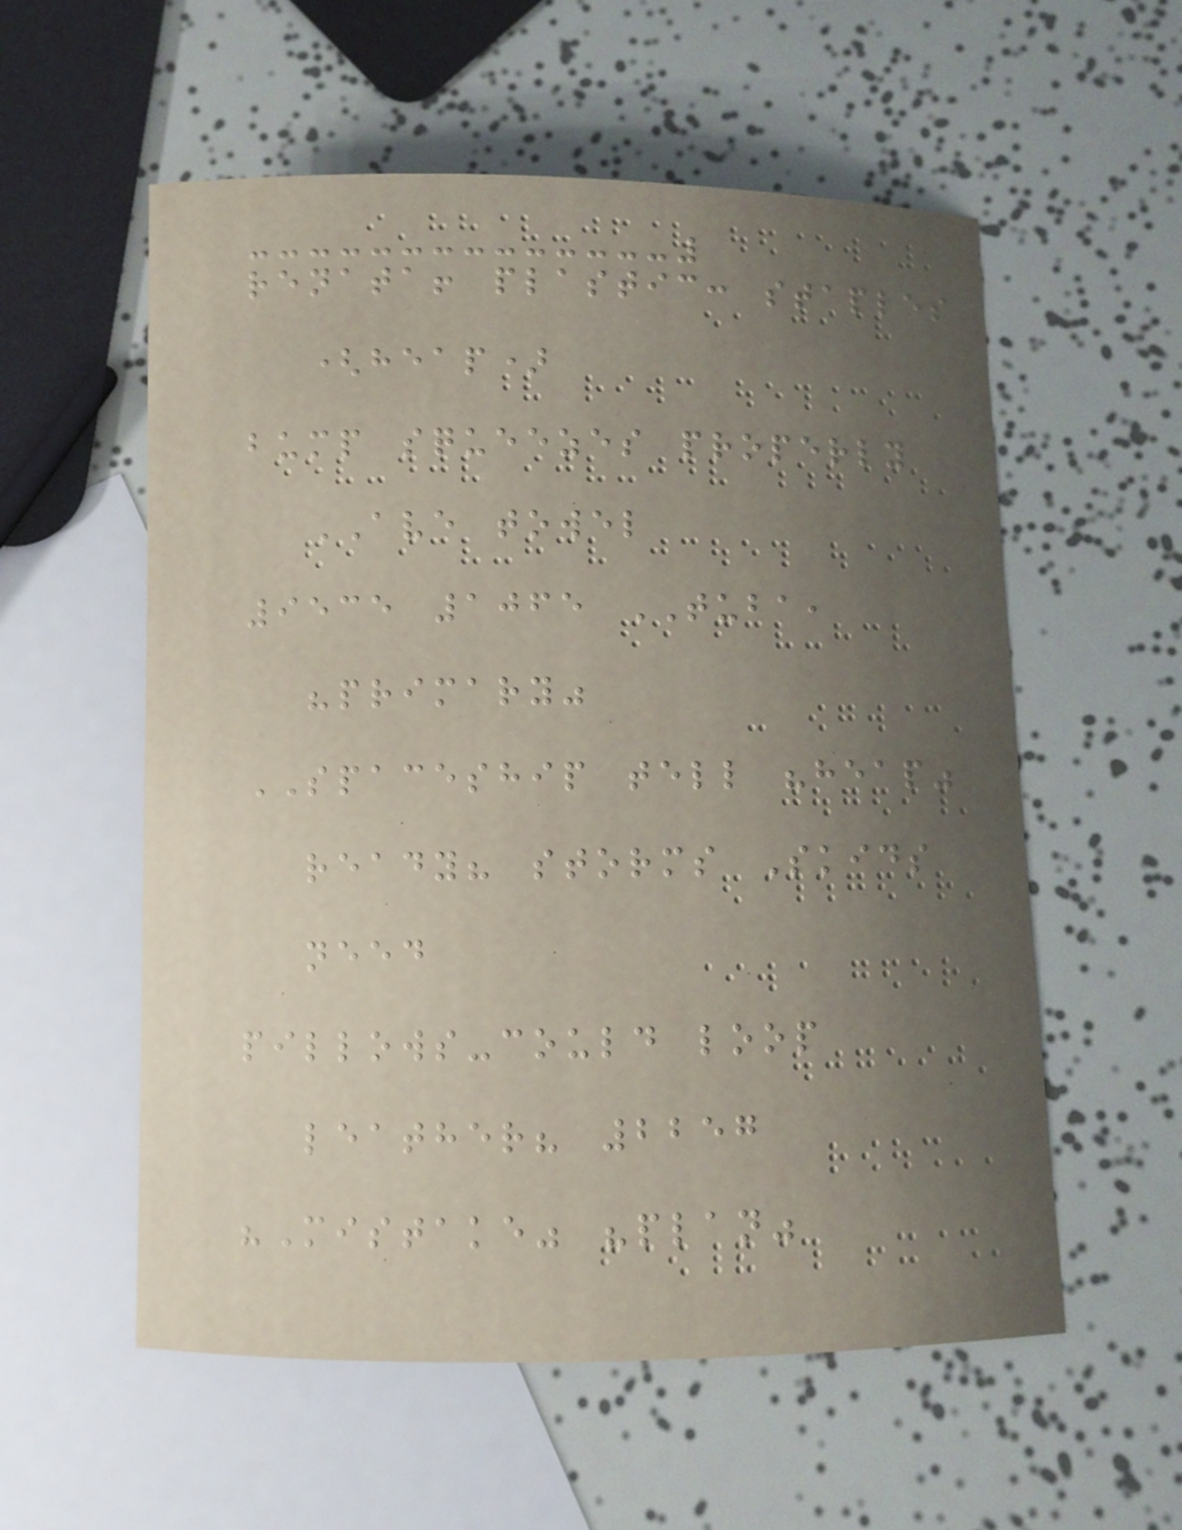renata! plastic: staples
(heap)
bump squeezes properly
AVE towel
9535 1065 TUBA,
"primary"
SPACESHIP tell "heap"
ready? storms Skids
need
pillows-could loop
leather? 2257
"Mistake" "plan"
